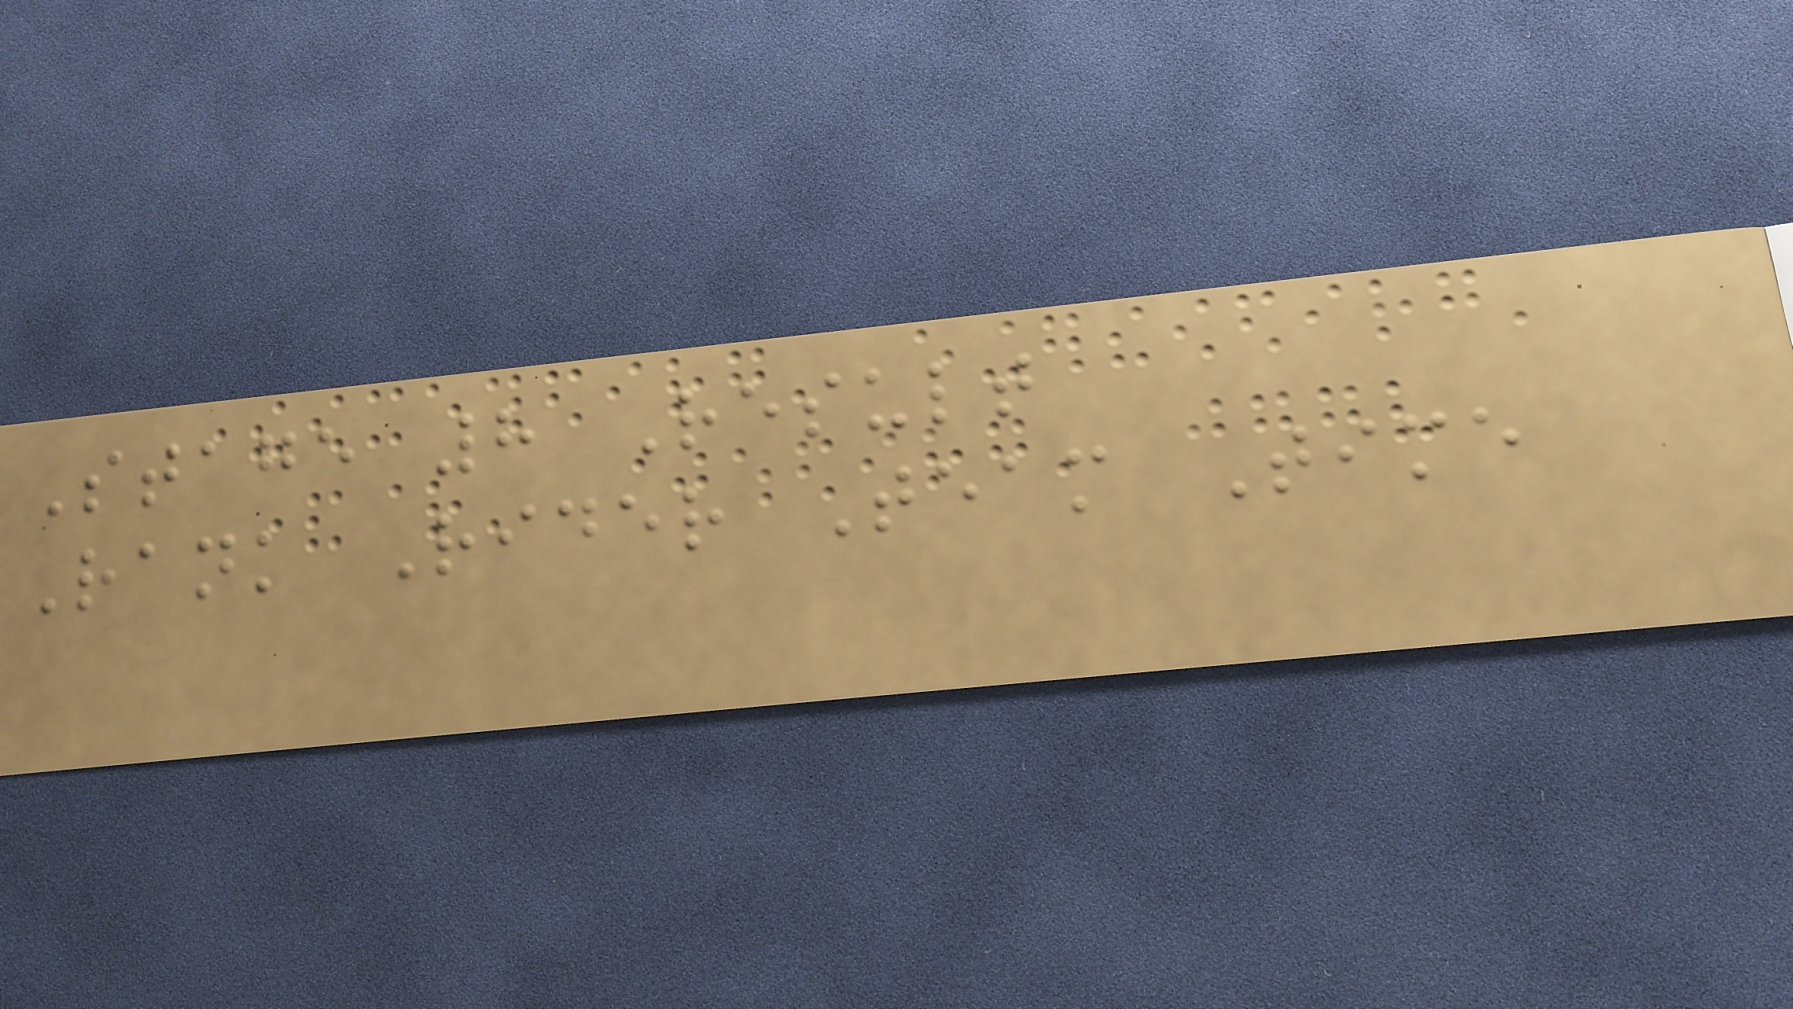Stage 8 Result
Rank Rider Team Time
